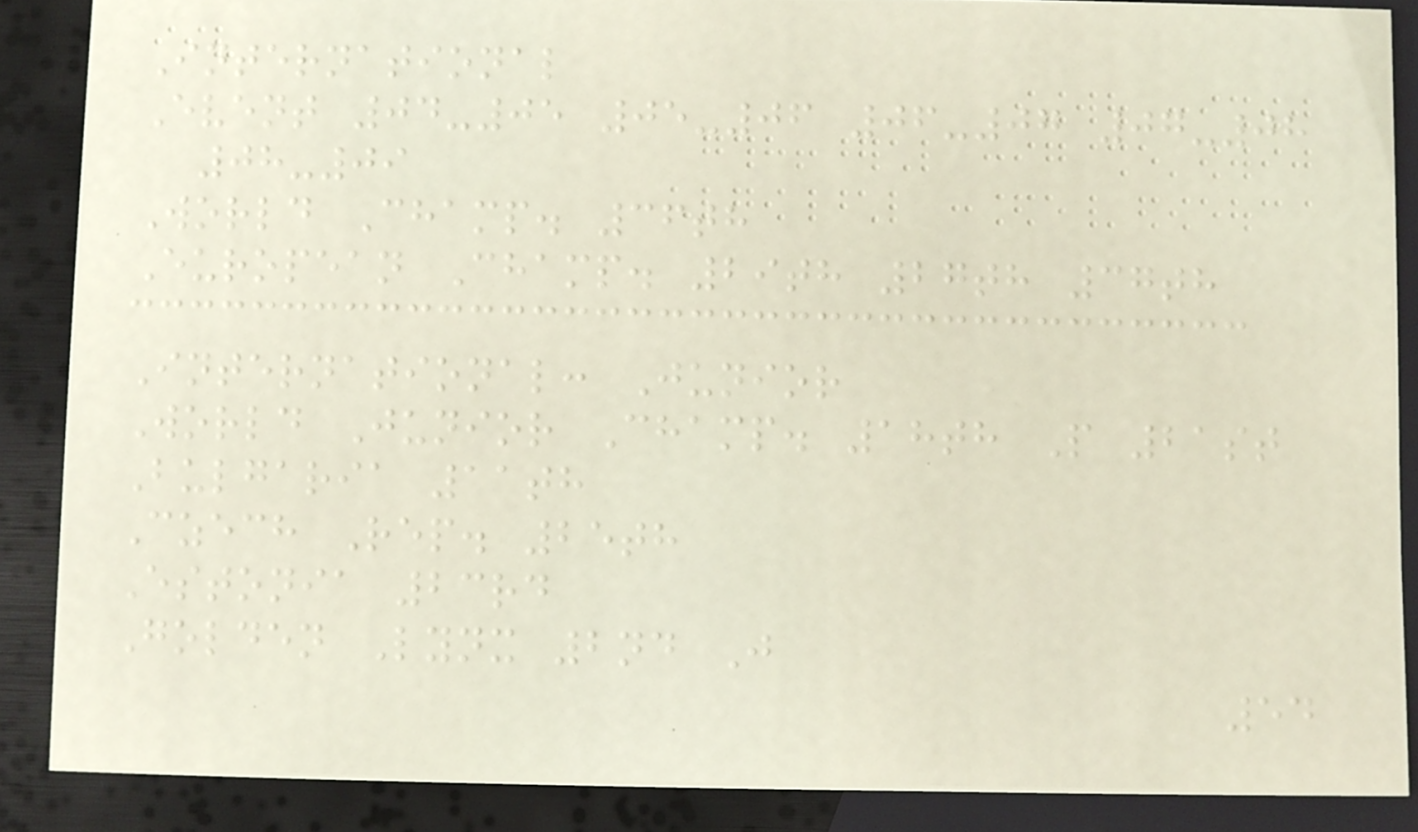International
Event 04-05 05-06 06-07 07-08
08-09
World Champ. 36th
European Champ. 29th 27th 37th
International: Junior
World Junior Champ. 18th P 21st
Bulgaria 11th
Czech Rep. 25th
Estonia 23rd
Golden Lynx 2nd J
54
